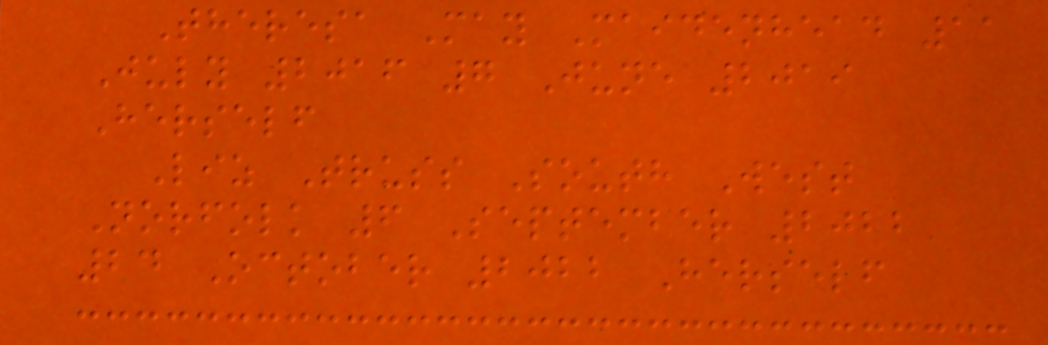Theresa May Maidenhead 11
July 2016 7 June 2019
Herself
Liz Truss South West
Norfolk 6 September 2022
24 October 2022 Herself
